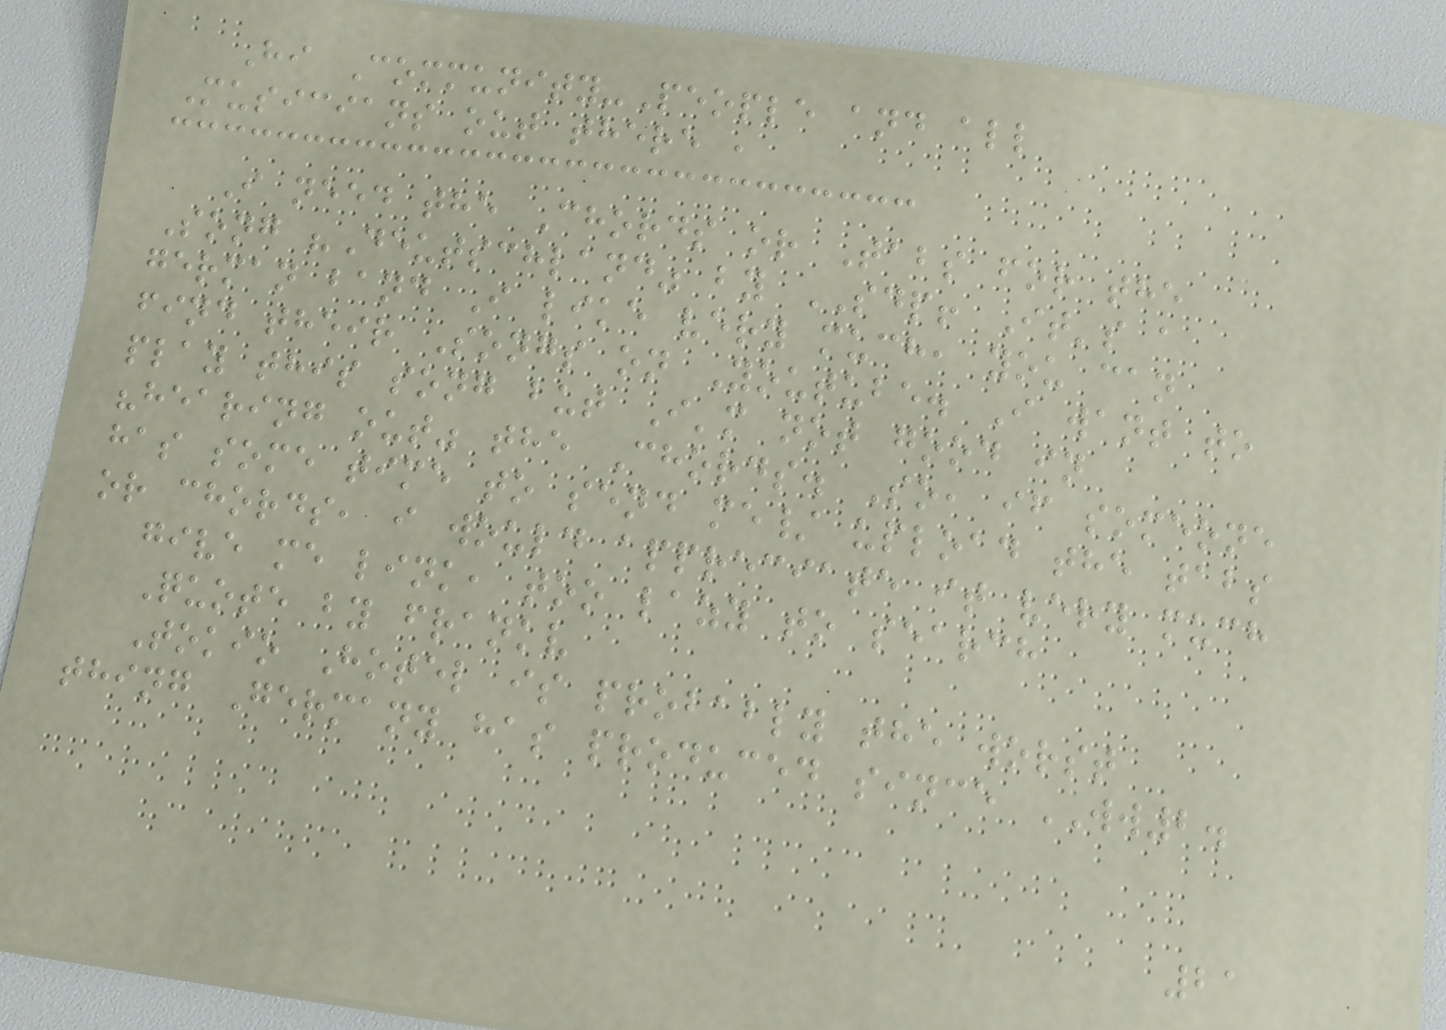Hi Community-People and all
Musicians out there ,
I need the Chords or Tabs for the
Song "Deutschland" by SDP! It's a
german band I like very much, you can
find their Songs on Youtube. I want to
play this song but I'm not good in
"hearing out" the Chords. So, if someone
has some time to send me/ upload the tabs
or chords, i would appreciate it very much
give me link, too lazy to search
Quote by frankv
Tokio Hotel is probably the worst
thing Germany has produced since WW2.
21
